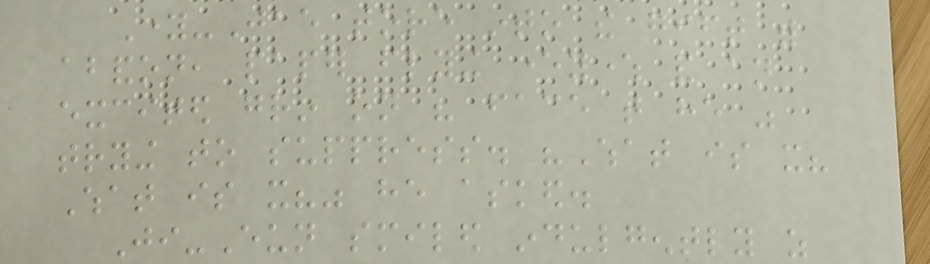Young-Jae tore into the gift with
abandon, paper flying everywhere and an
excited grin on his face that he was
trying to suppress. "What is it?
What is it?" he asked.
Ji-Eun smiled indulgently as
